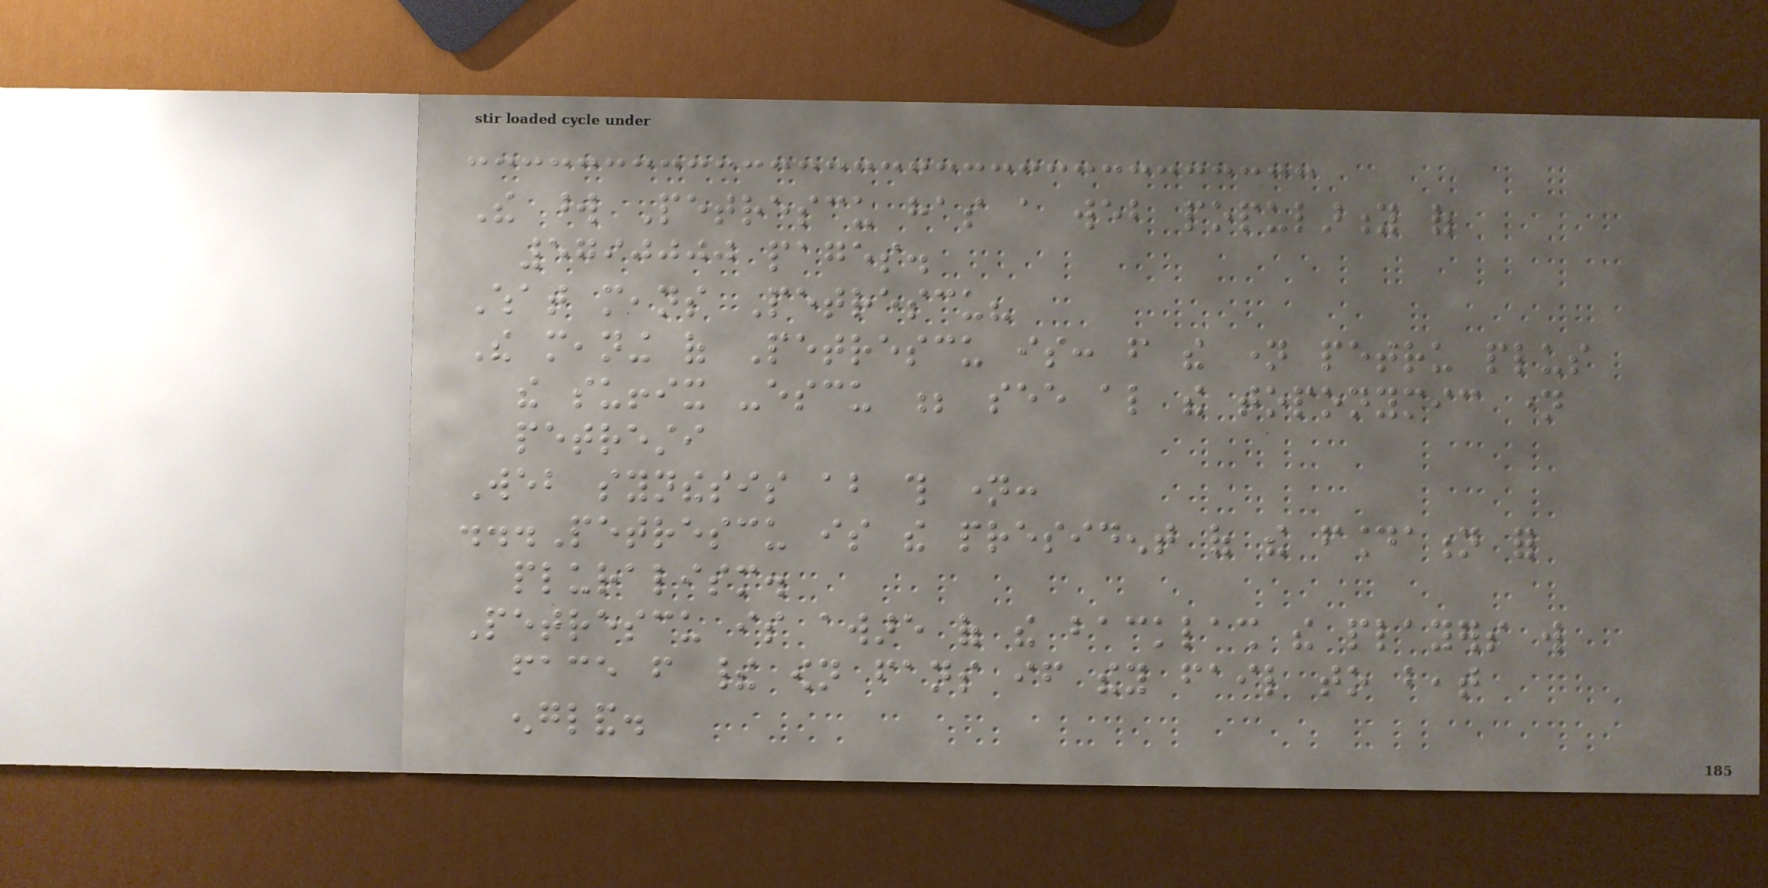The word Petrescu has a web popularity of
5790000 pages.
What means Petrescu?
The meaning of Petrescu is: from the name petru plus
the suffix -escu ; see also the toponymic name
petresti
Web synthesis about this name:
...Petrescu is the president of the foundation for
pluralism.
Petrescu is aware of the backlash the players will
face from their own fans if they fail to beat
england.
